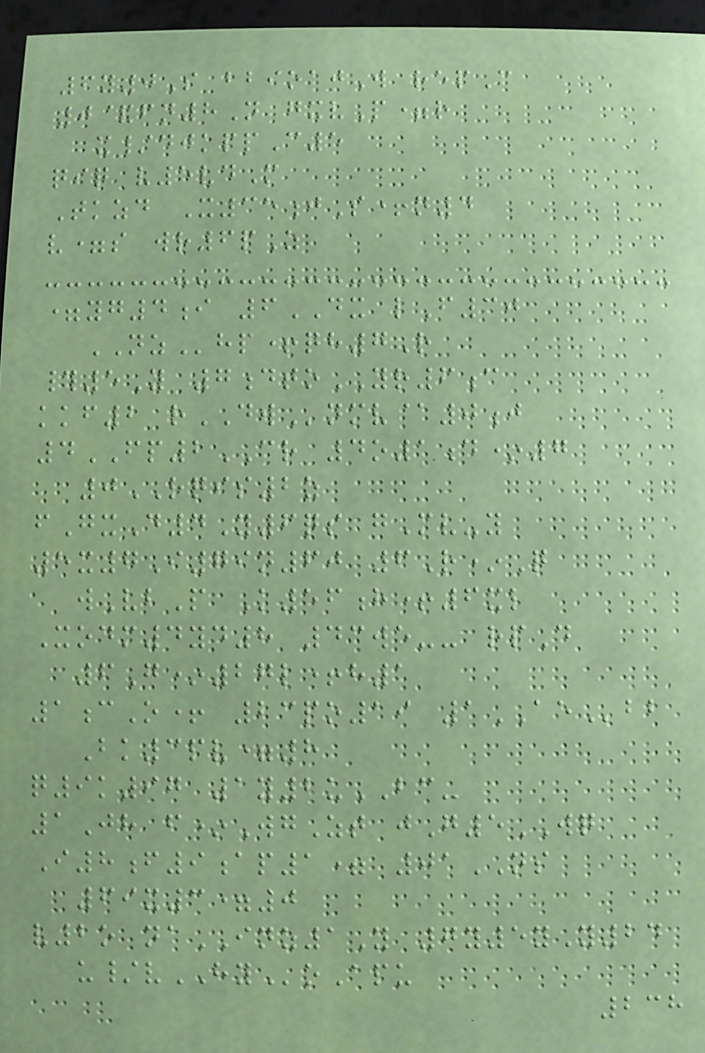6y0S bbioajW repC
0&fn8N gxvP=r
x/djkppC5
qiq v5vdM
Tkzd X35jS+n4
v=s wr6pZ
=yg4i 6DX lF30
NZhp+qh7R
#5Y 7dtoYR6c
kkf2 rDWnmv@0j
4FP2CR 4o1d*7
0RQIS2z
fGxD4Y6qs gMv-y
5x7I79n60 6R*Q
wVbP K56h+6xl
Xodm4yd8 43we-- rpD
6G*27l+h1
1cO+ 23po19 1AEbb
Bk3pv=8
q9k97 1y2uBC-
1Jh f*WgZt jG5WQ
I8f9ap1= 01NS
69x3=0
v2o naINZ1Y 7y5yY24
u/vHYoApu
238
